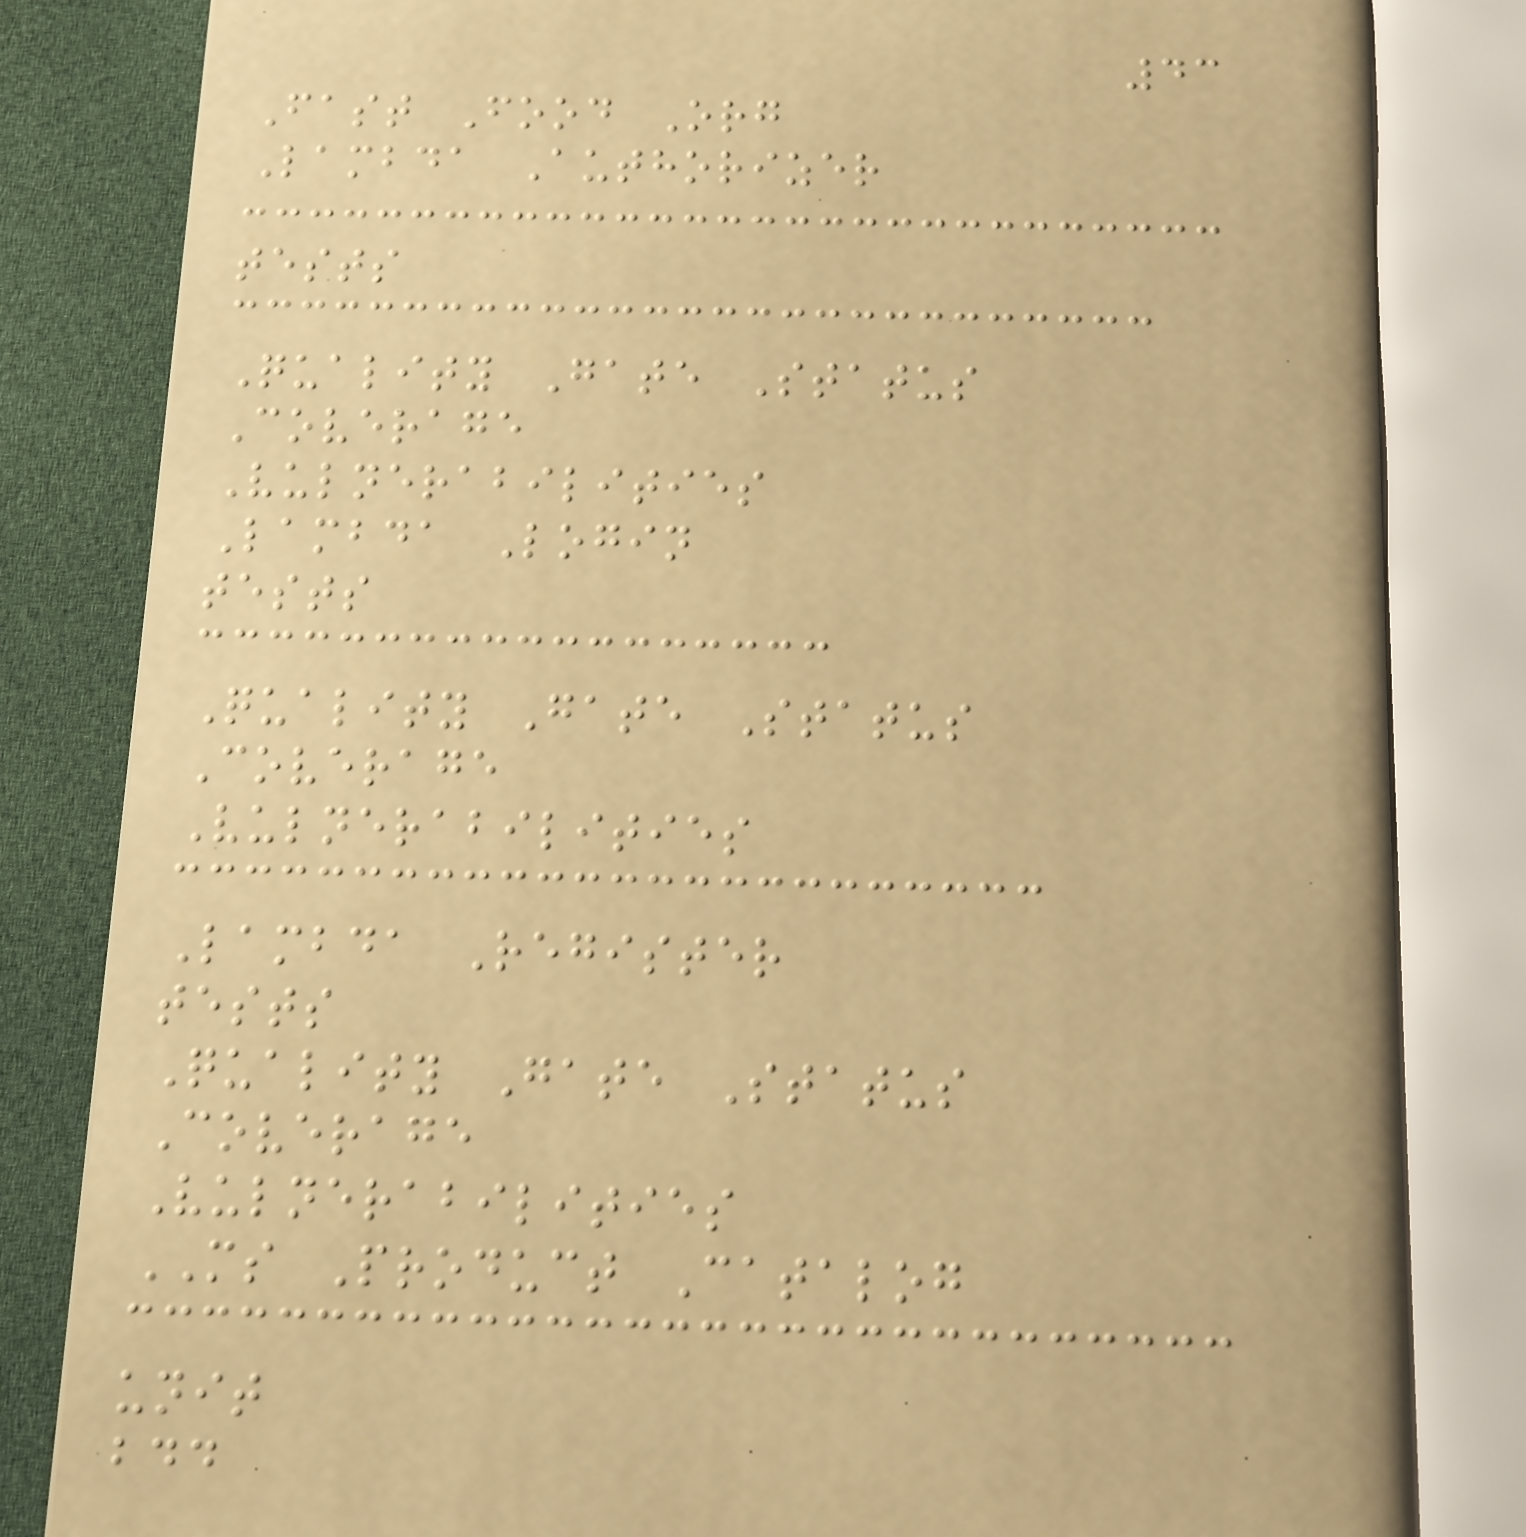43
Fast Food Org
Lambda Authorizer
tests
Quality Gate Status
Coverage
Vulnerabilities
Lambda Login
tests
Quality Gate Status
Coverage
Vulnerabilities
Lambda Register
tests
Quality Gate Status
Coverage
Vulnerabilities
MS Product Catalog
unit
bdd
